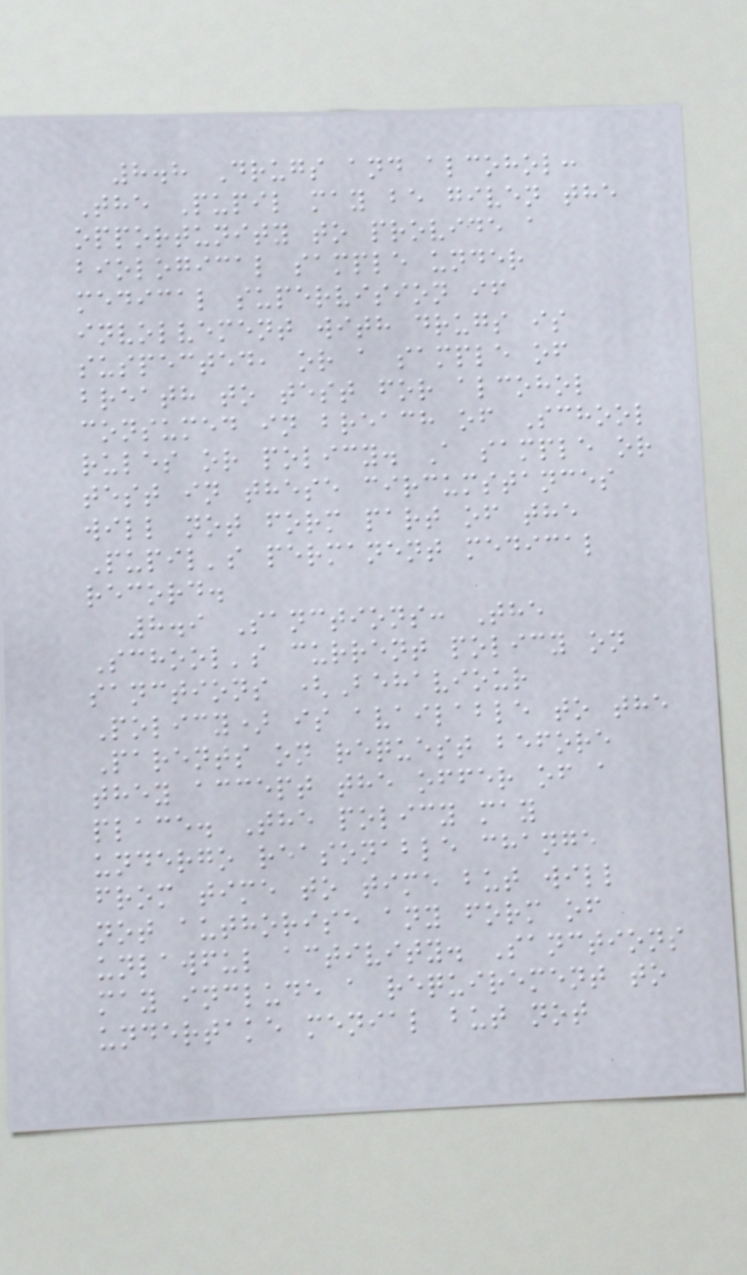8.8 Drugs and alcohol:
The Pupil may be given the
opportunity to provide a
biological sample under
medical supervision if
involvement with drugs is
suspected, or a sample of
breath to test for alcohol
consumed in breach of School
rules or policy. A sample or
test in these circumstances
will not form part of the
Pupil's permanent medical
record.
8.9 Sanctions: The
School's current policy on
sanctions (Behaviour
Policy) is available to the
Parents on request before
they accept the offer of a
place. The policy may
undergo reasonable change
from time to time but will
not authorise any form of
unlawful activity. Sanctions
may include a requirement to
undertake menial but not
